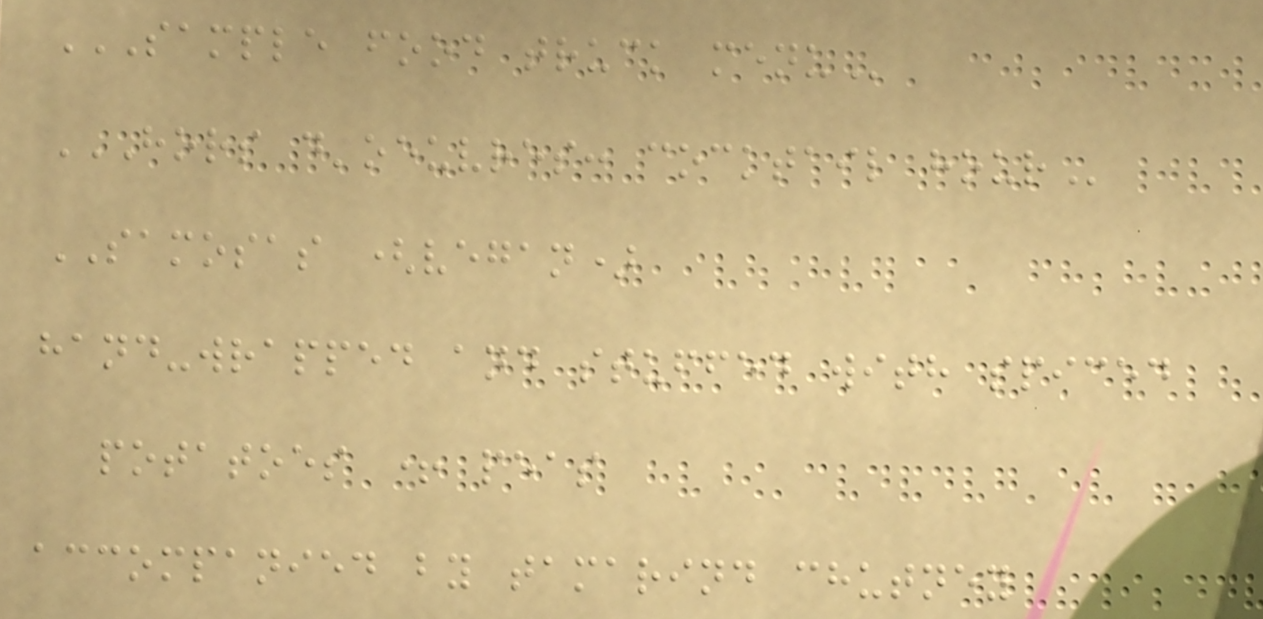SAMPLE FOOD TRUCK MENU
HORS D'OEUVRES: COCKTAIL HOUR
SAMOSAS (vegan)
hand-wrapped and stuffed with spiced
potatoes + peas
accompanied by tamarind chutney
